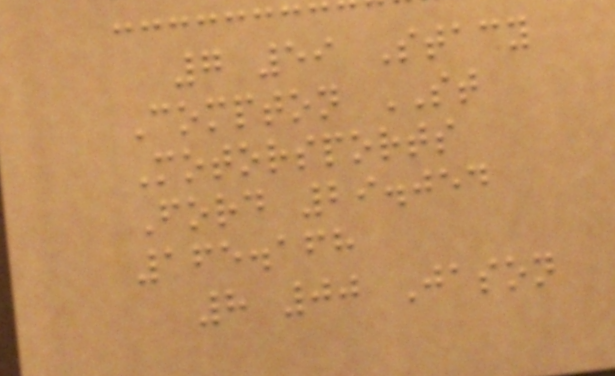7 59 Stacy
Compton ST
Motorsports
Ford 29.054
165.168
8 00 Jason
